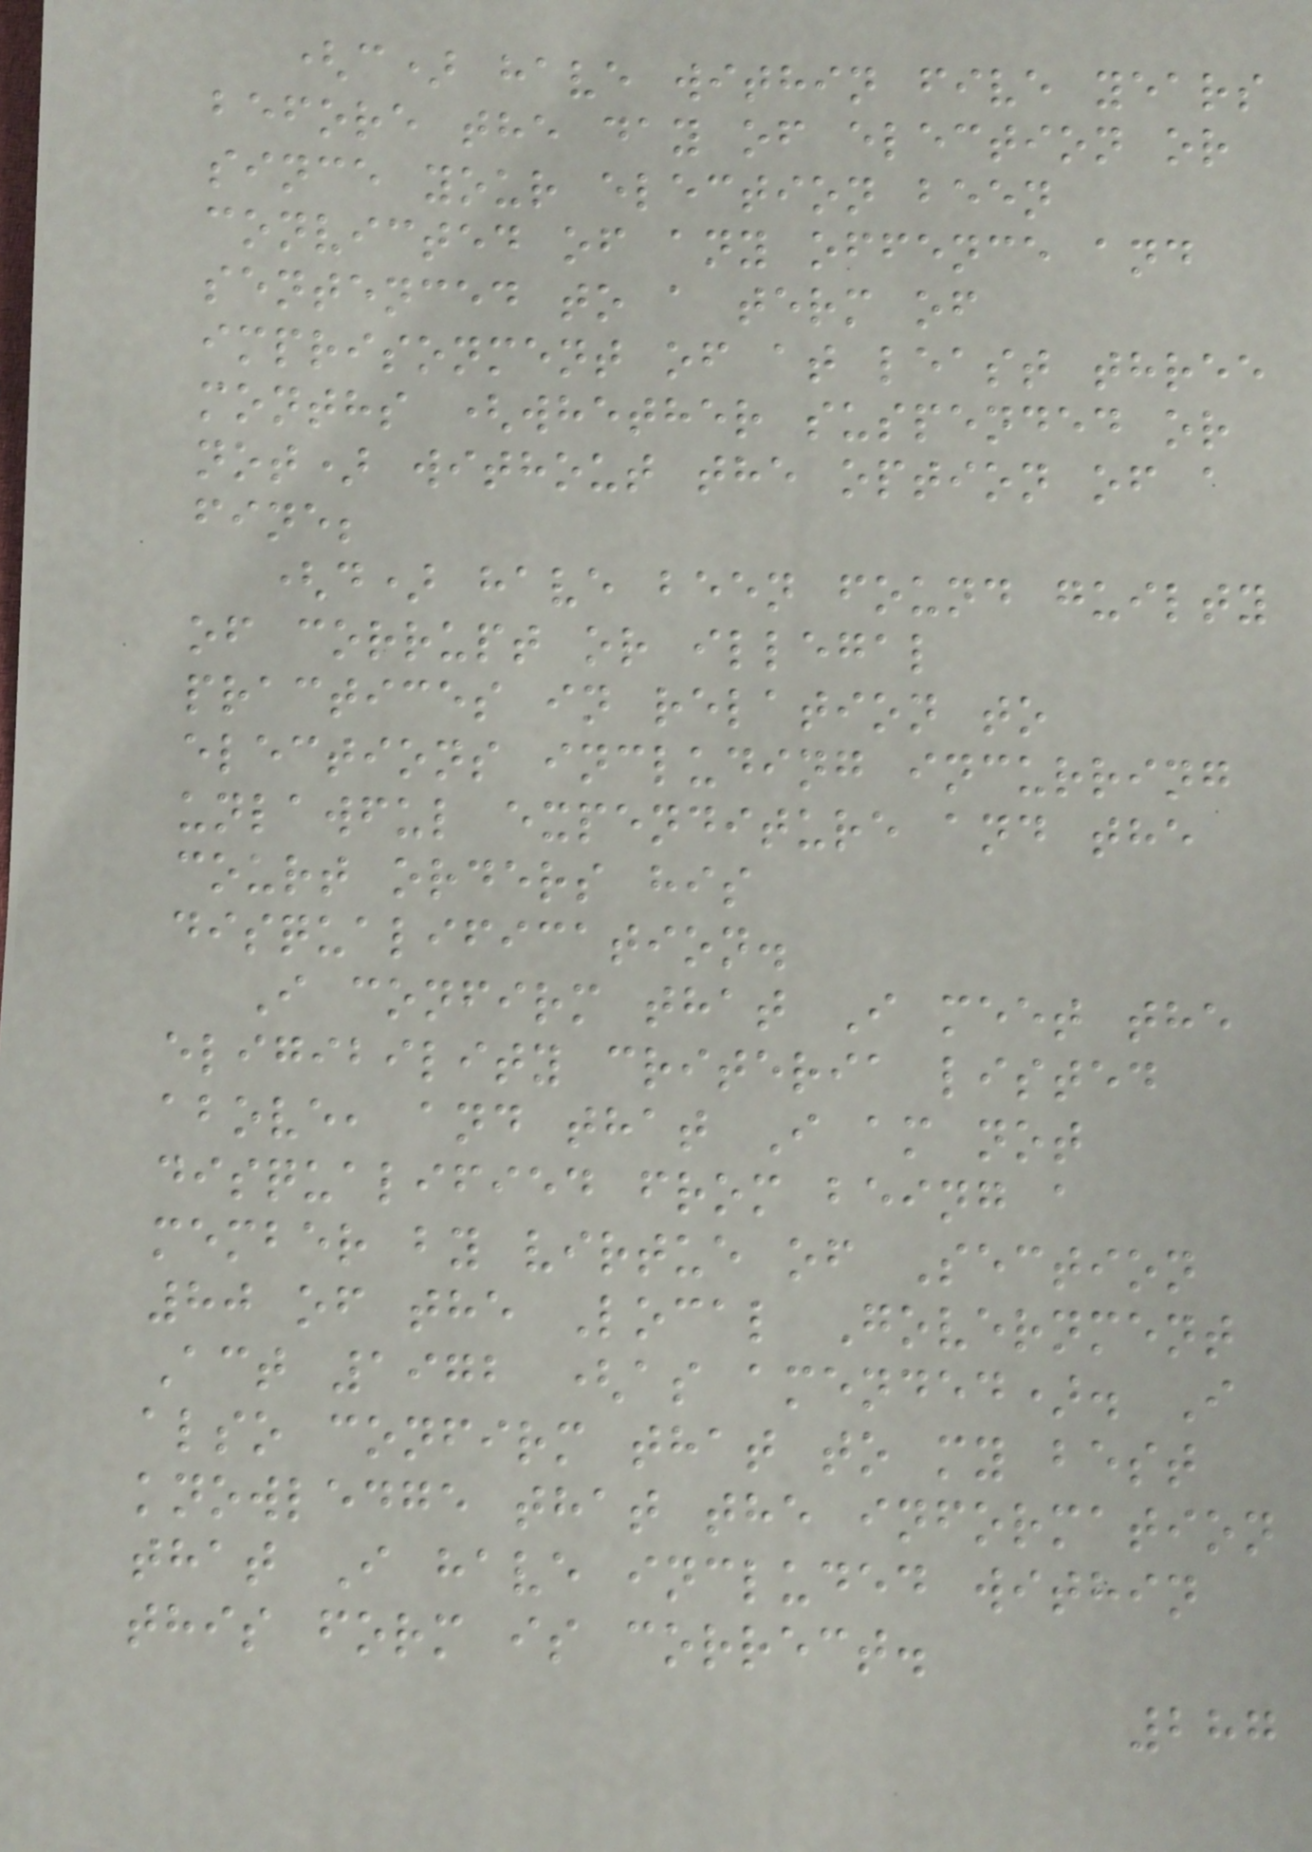(c) have within five years
before the day of election or
since your election been
convicted of any offence and
sentenced to a term of
imprisonment of at least three
months (whether suspended or
not) without the option of a
fine;
(d) have been found guilty
of corrupt or illegal
practices in relation to
elections including incurring
unlawful expenditure and the
court orders his
disqualification.
I confirm that I meet the
eligibility criteria listed
above, and that I am not
disqualified from being a
member by virtue of Section
80 of the Local Government
Act 1972 (as amended). I
also confirm that to my best
knowledge that the information
that I have included within
this form is correct.
287
